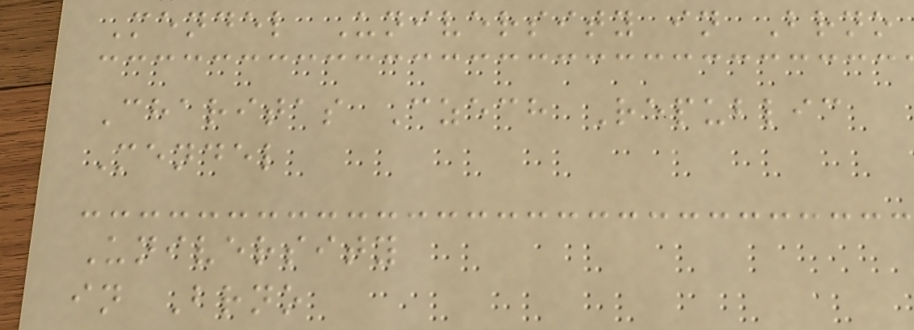Mendel University in Brno
Charitas Czech Republic
Mendel
University
in Brno
